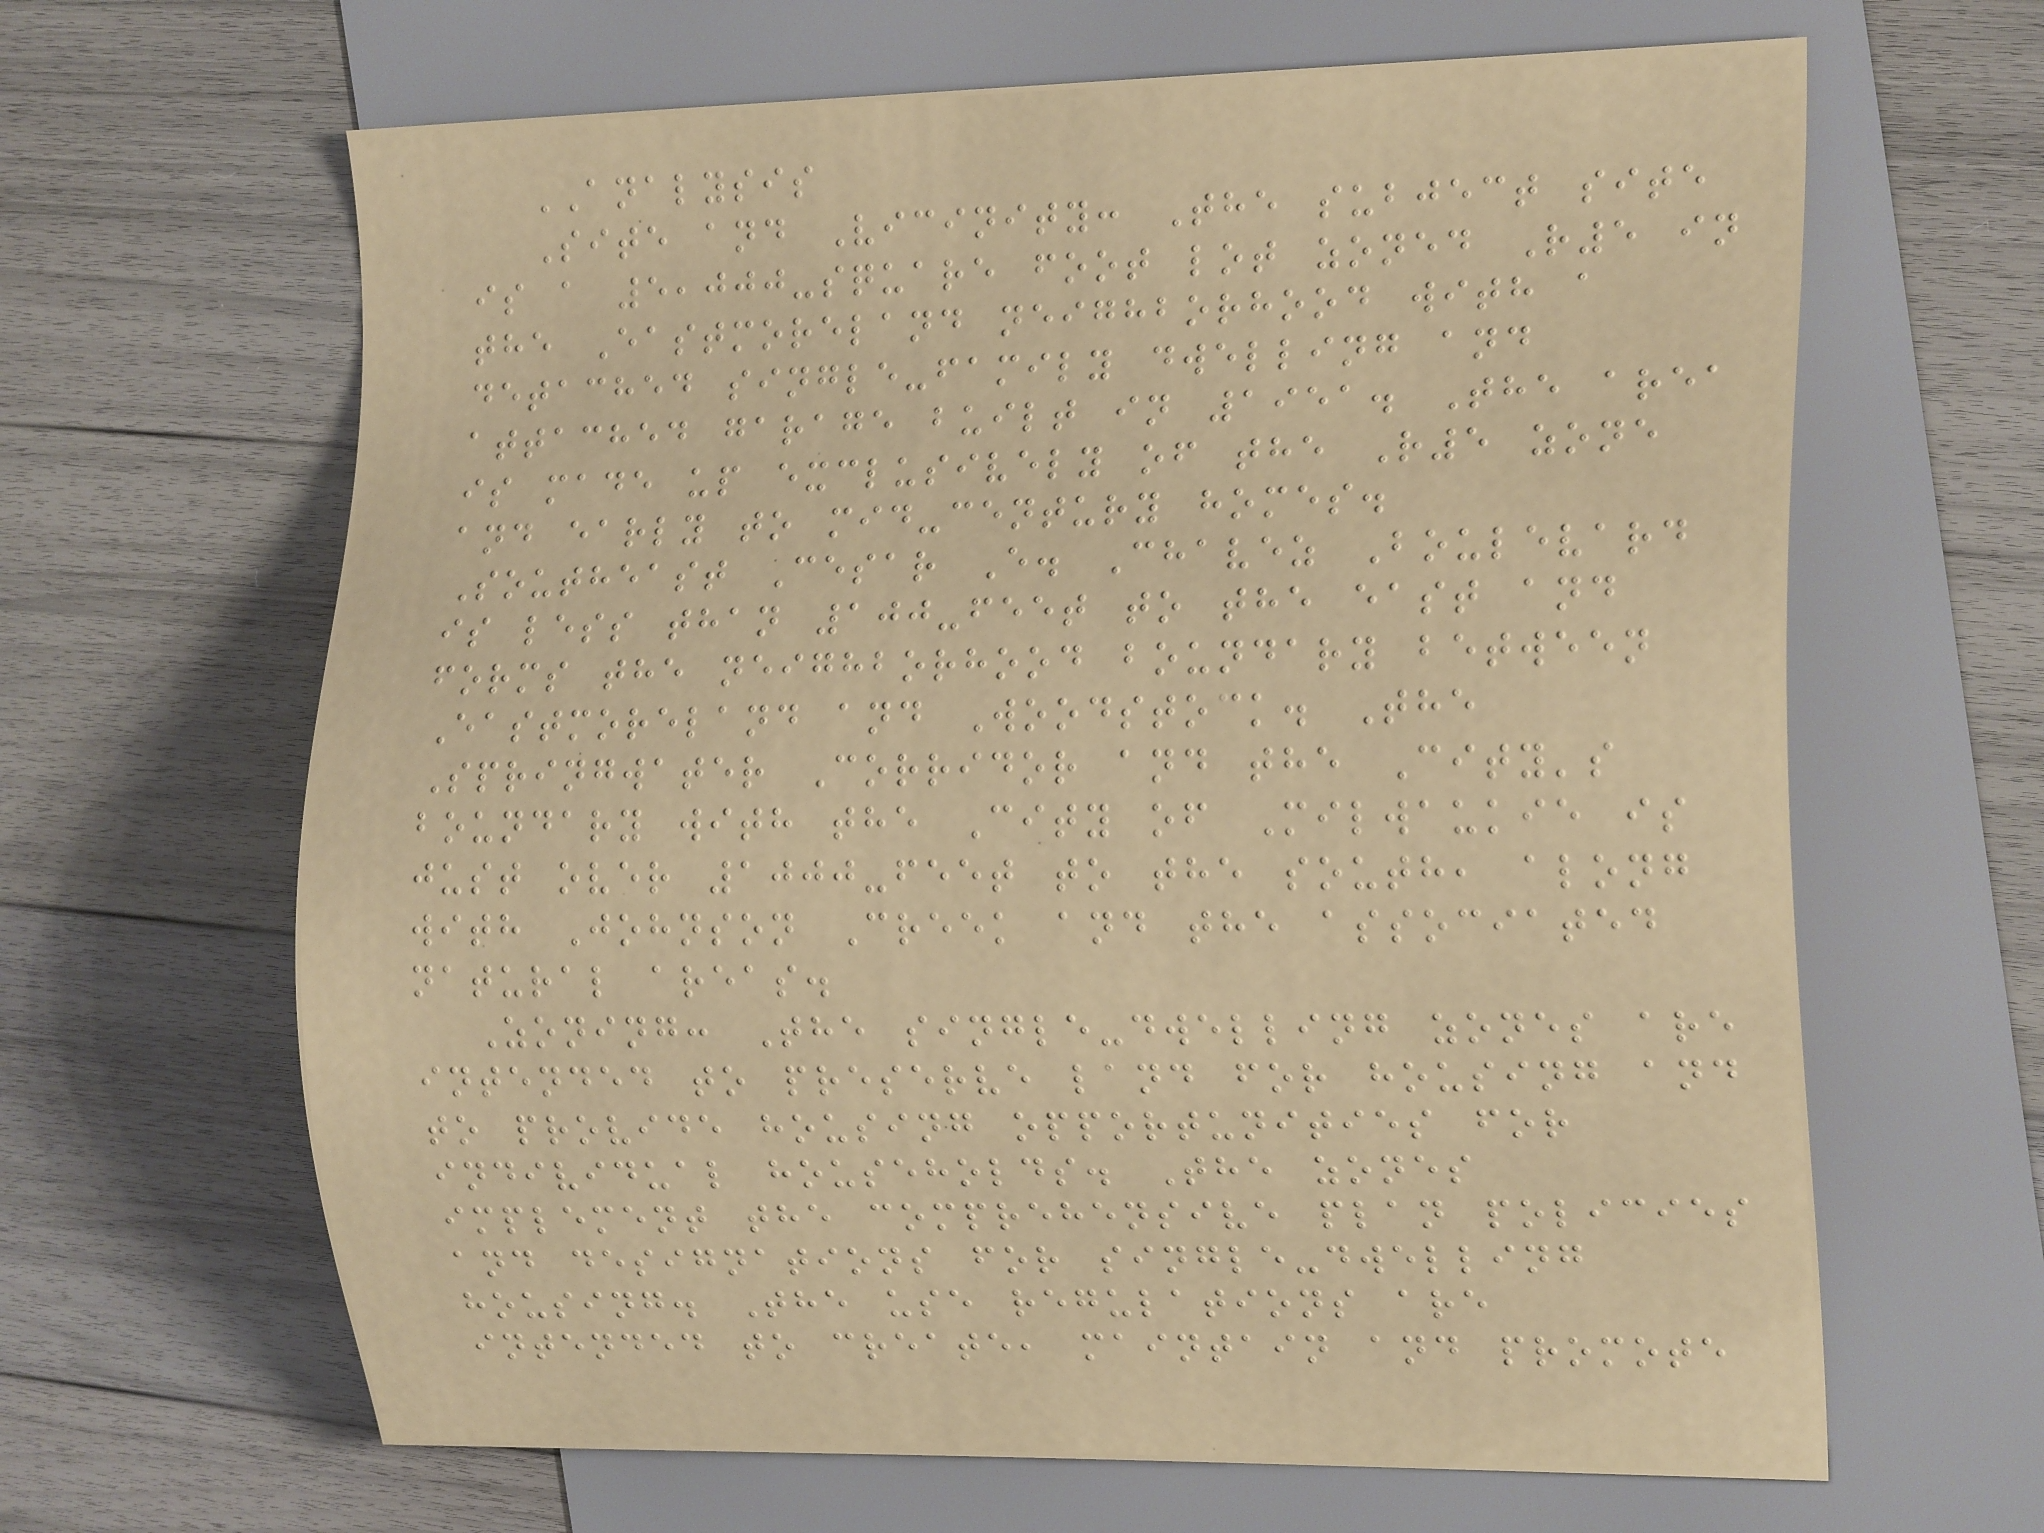ANALYSIS
Site and Vicinity: The subject site
is a 5,000-square foot lot zoned R5 in
the Eastmoreland neighborhood with a
detached single-family dwelling and
attached garage built in 1951. The area
is made up exclusively of the R5 zone
and early to mid-century homes.
Southeast Cesar E. Chavez Boulevard
is less than 100-feet to the east and
forms the neighborhood boundary between
Eastmoreland and Woodstock. The
Springwater Corridor and the City's
boundary with the City of Milwaukie is
just over 1000-feet to the south, along
with Johnson Creek and the associated
natural areas.
Zoning: The single-dwelling zones are
intended to preserve land for housing and
to provide housing opportunities for
individual households. The zones
implement the comprehensive plan policies
and designations for single-dwelling
housing. The use regulations are
intended to create, maintain and promote
